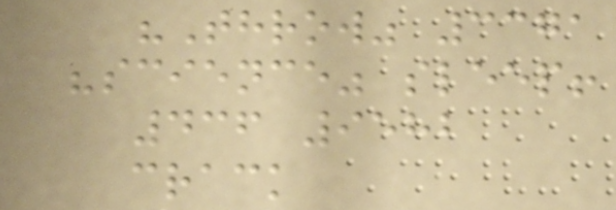"Throw" 3371
"science" sleep!
436 9582
crack
